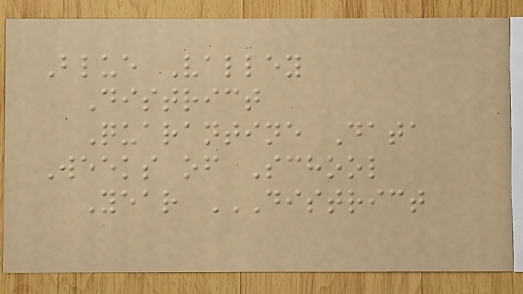Blue Valley
District
Quarantine Data
Weeks of School
Year DISTRICT
